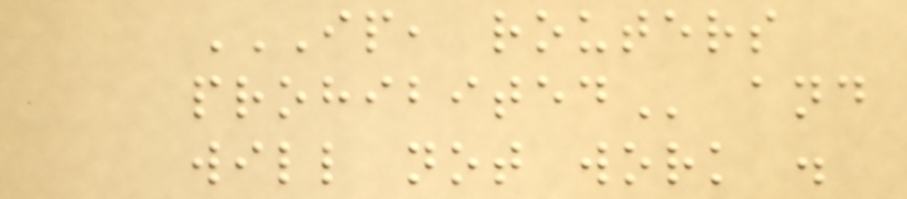IP, ROUTERS
PROHIBITED and
will not work .
